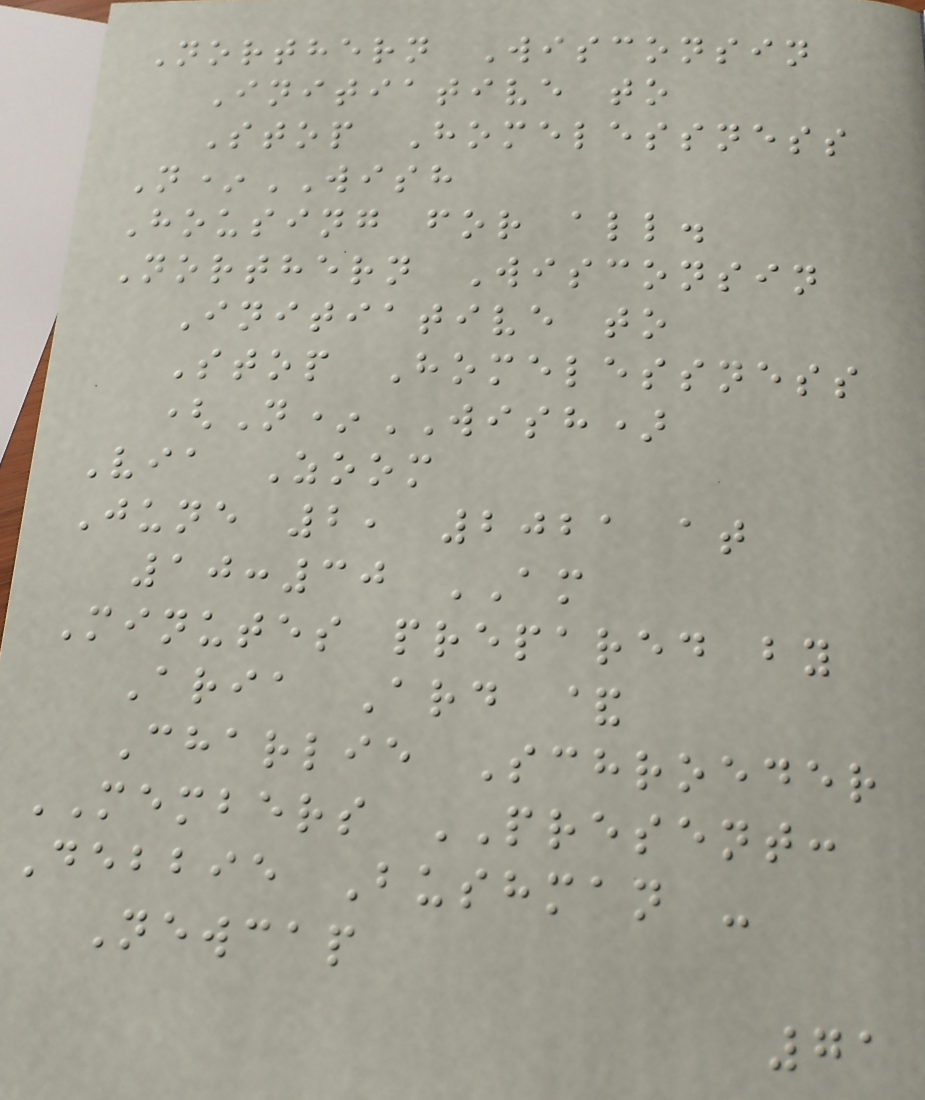Northern Wisconsin
Initiative to
Stop Homelessness
N*WISH
Housing for all.
Northern Wisconsin
Initiative to
Stop Homelessness
(N*WISH)
Via Zoom
June 2, 2021 at
10:30 AM
Minutes prepared by
Aria Ard &
Charlie Schroeder
MEMBERS PRESENT:
Debbie Bushman -
Newcap
71
